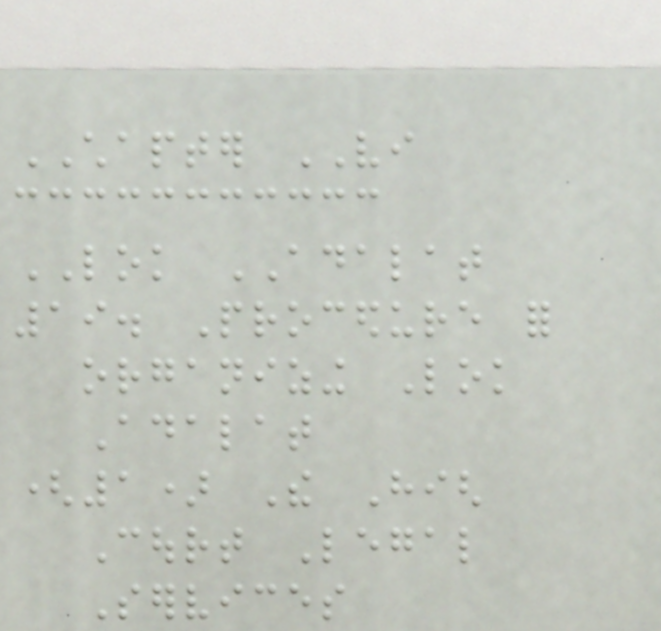CHAPTER VI
LOK ADALAT
19. Procedure for
organizing Lok
Adalat
(1) The High
Court Legal
Services
